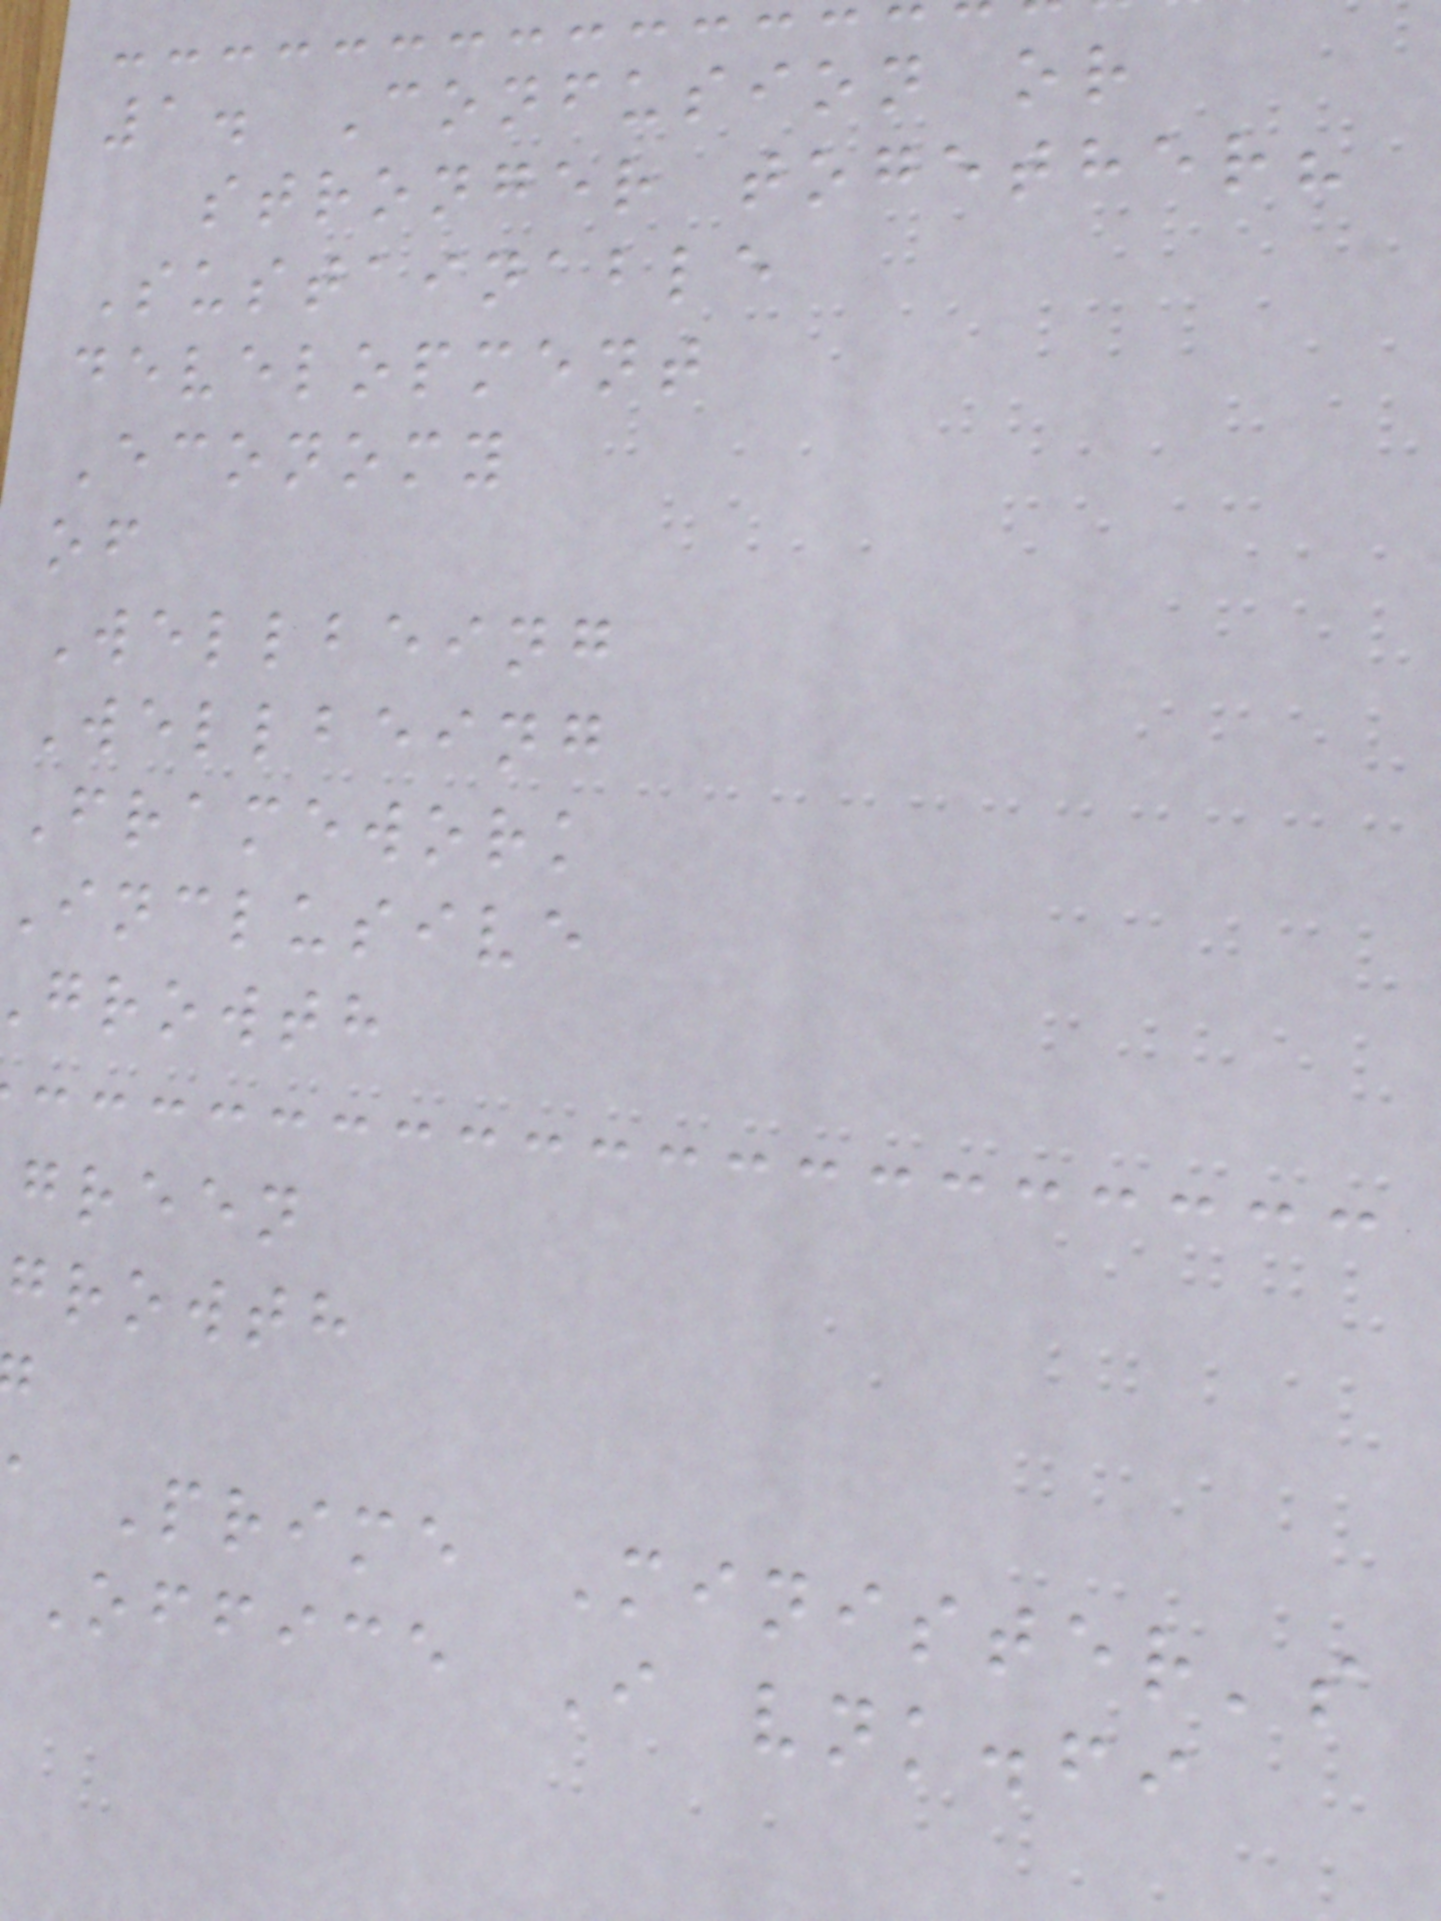1. Confusion or
stronger together?
Sustainable
development
Economy
of
Wellbeing
Wellbeing
Framework
inclusive
growth
green
growth
Prime Minister's
Office I vnk.fi
